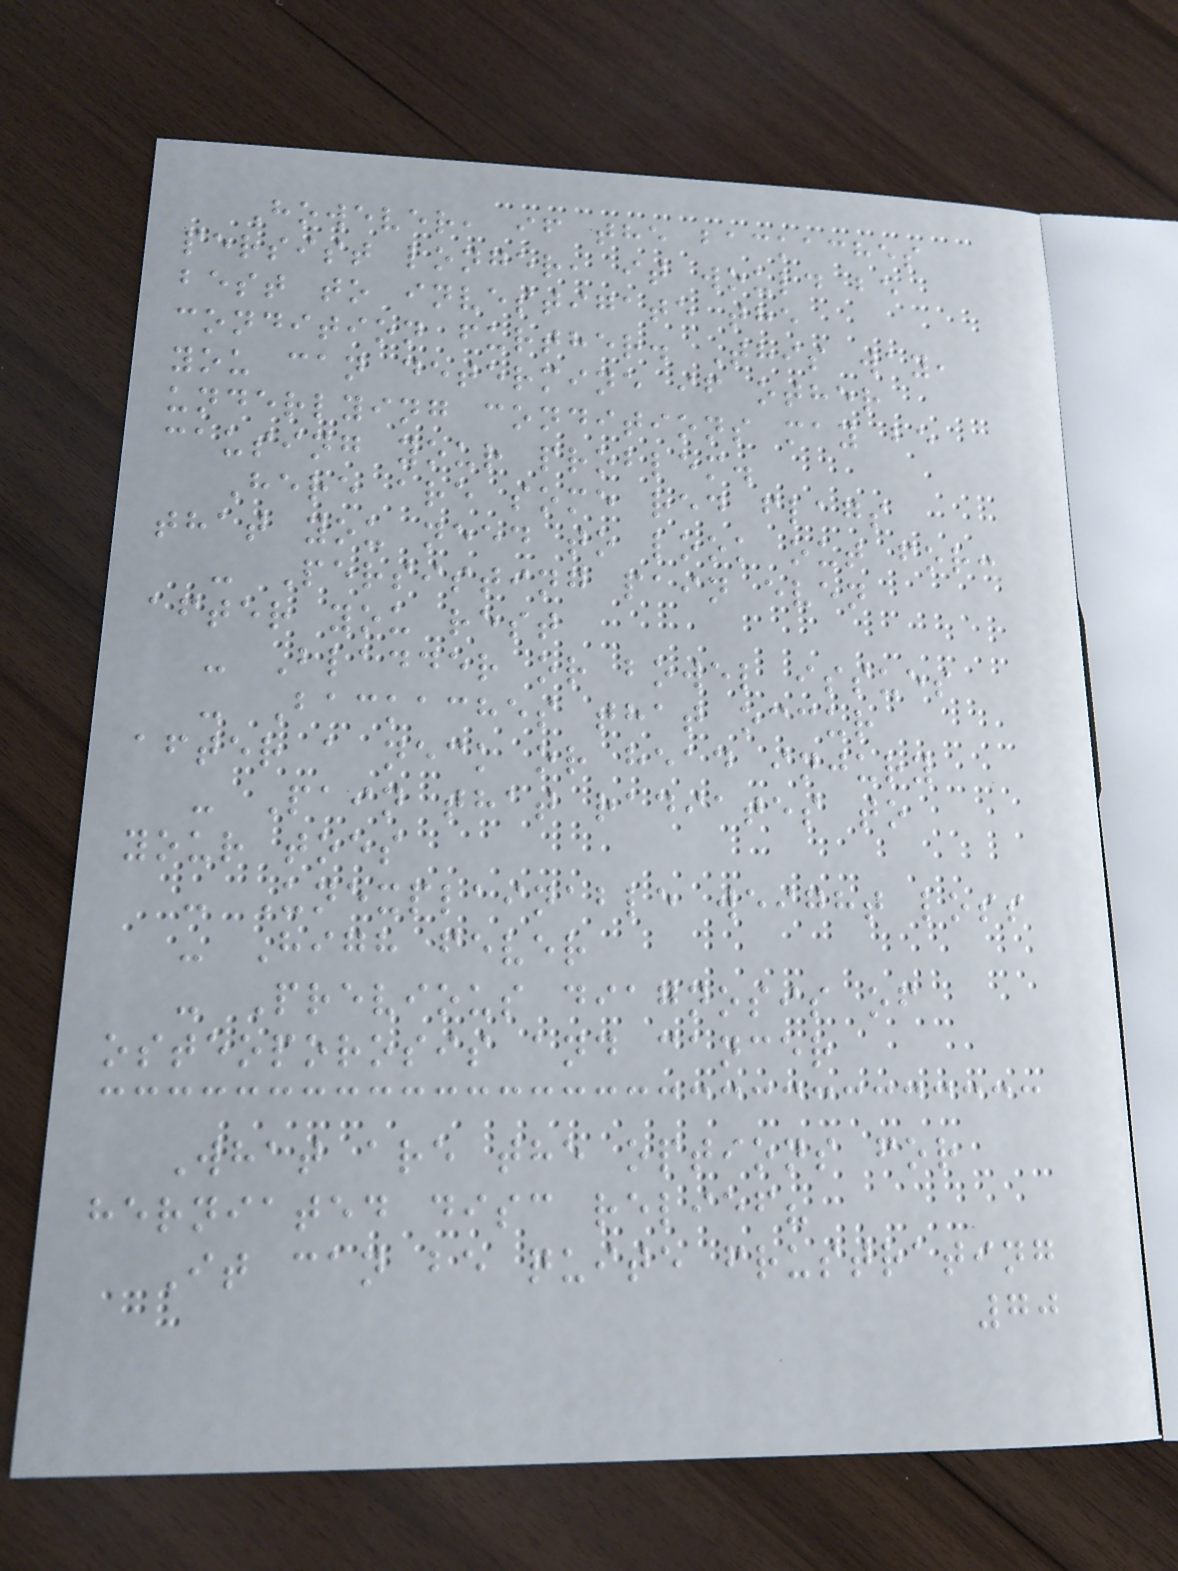However, if the backaches
persist longer, it would be
best to investigate the
condition further. This way,
you can determine if other
underlying conditions may be
causing your problem.
Here are some red flags
that you need to look out for:
- Persisting pain even
after you rest
- Bladder or bowel issues
- Backaches that occur
after a neck or head injury
- Pain that radiates to
your toes
- Unexplainable weight loss
- High fever
- Previous diagnosis of
osteoporosis and cancer
What are the options for
herniated disc relief?
It can be quite frustrating
70
